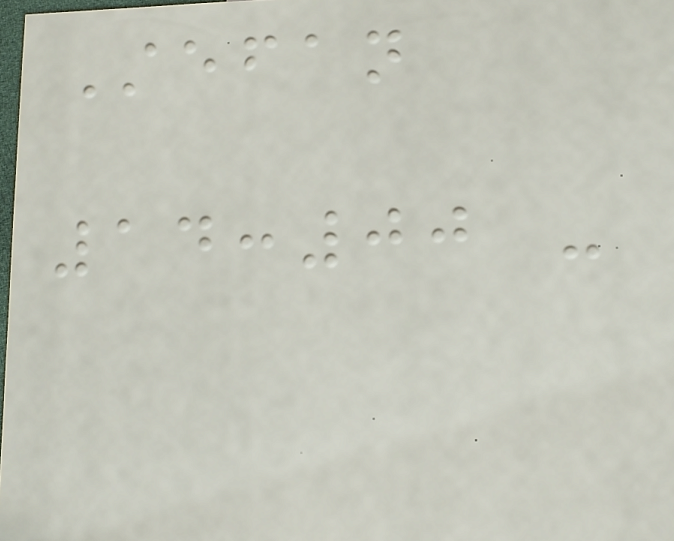Stefan
14:00 -
